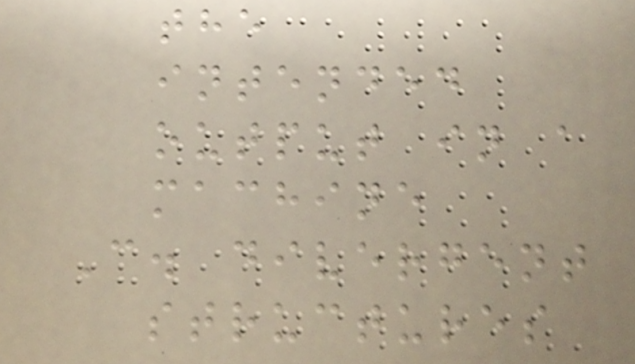the
intended
output in a
machine
C. divergent
structures
